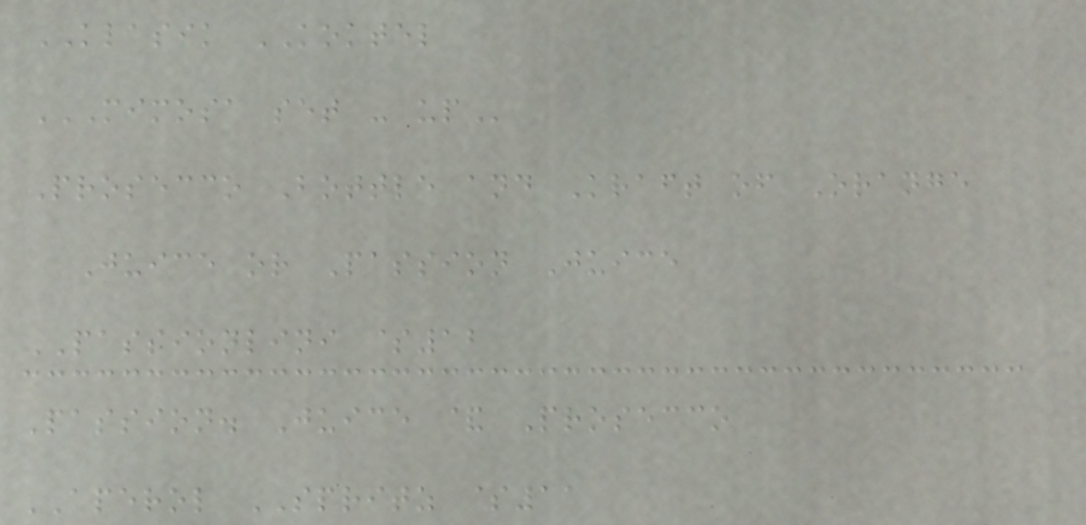KLASIK KOKTEL
MIMOSA SET - UP
Prosecco Bottle and Kraft of Orange
Juice or Passion Juice
PASSIONLINI $12
Passion. Juice & Prosecco
APEROL SPRITZ $11
